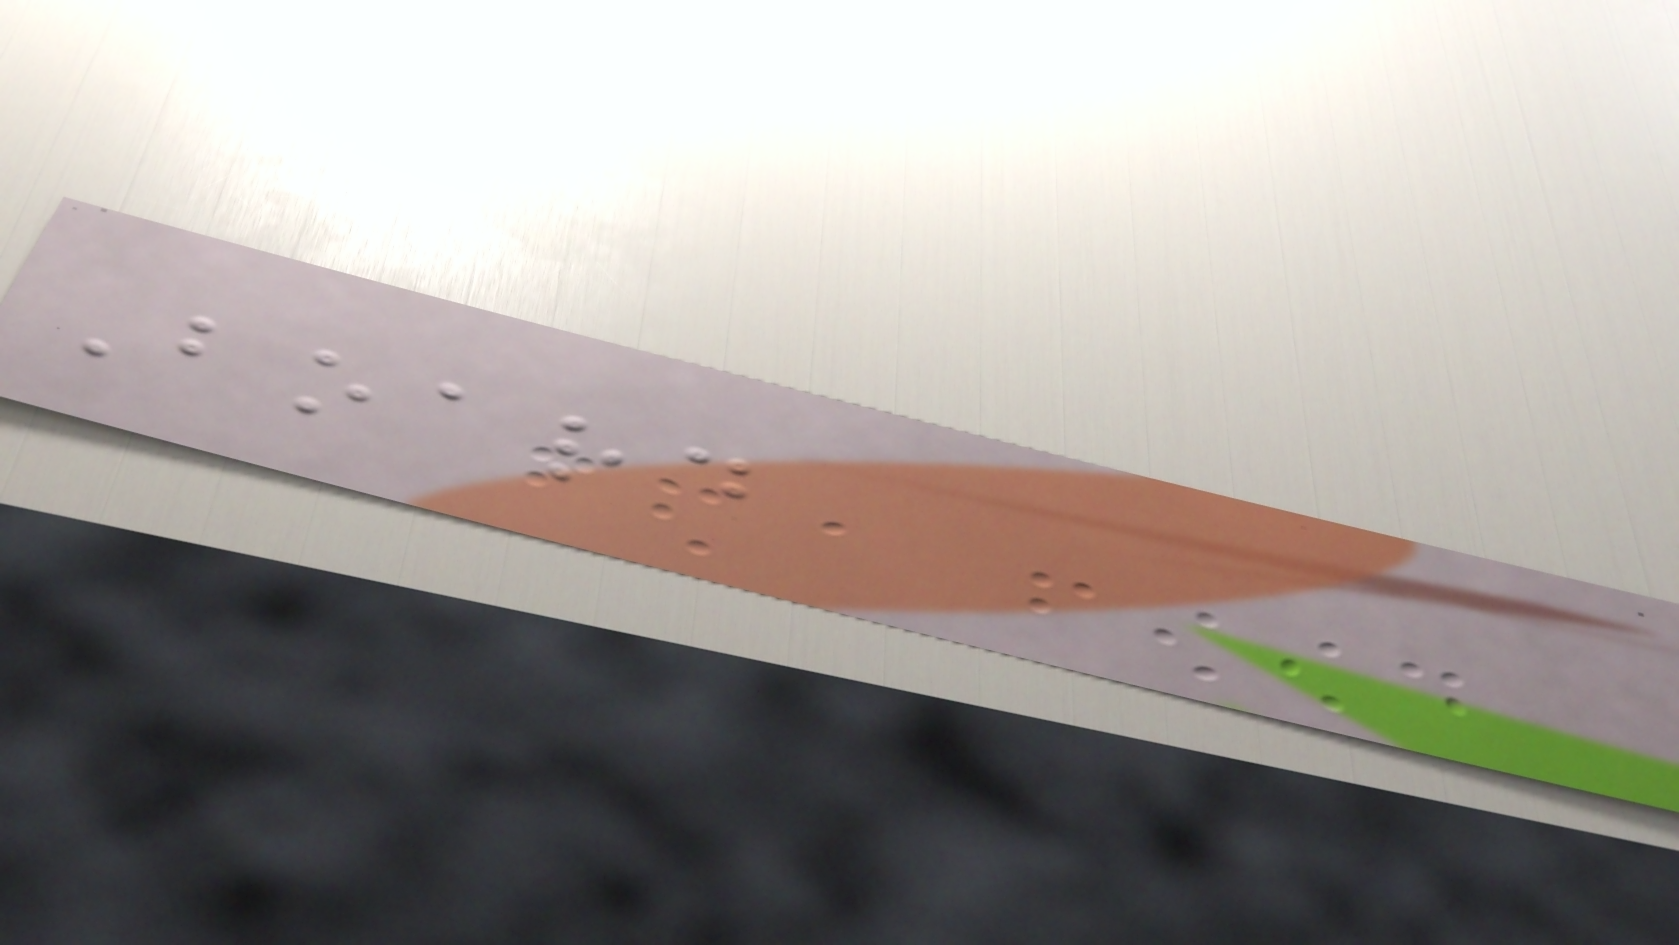Board
